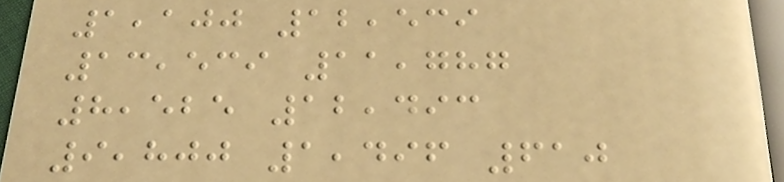1,100 12,539
13,539 11,787
8,525 12,493
9,800 1,496 610
